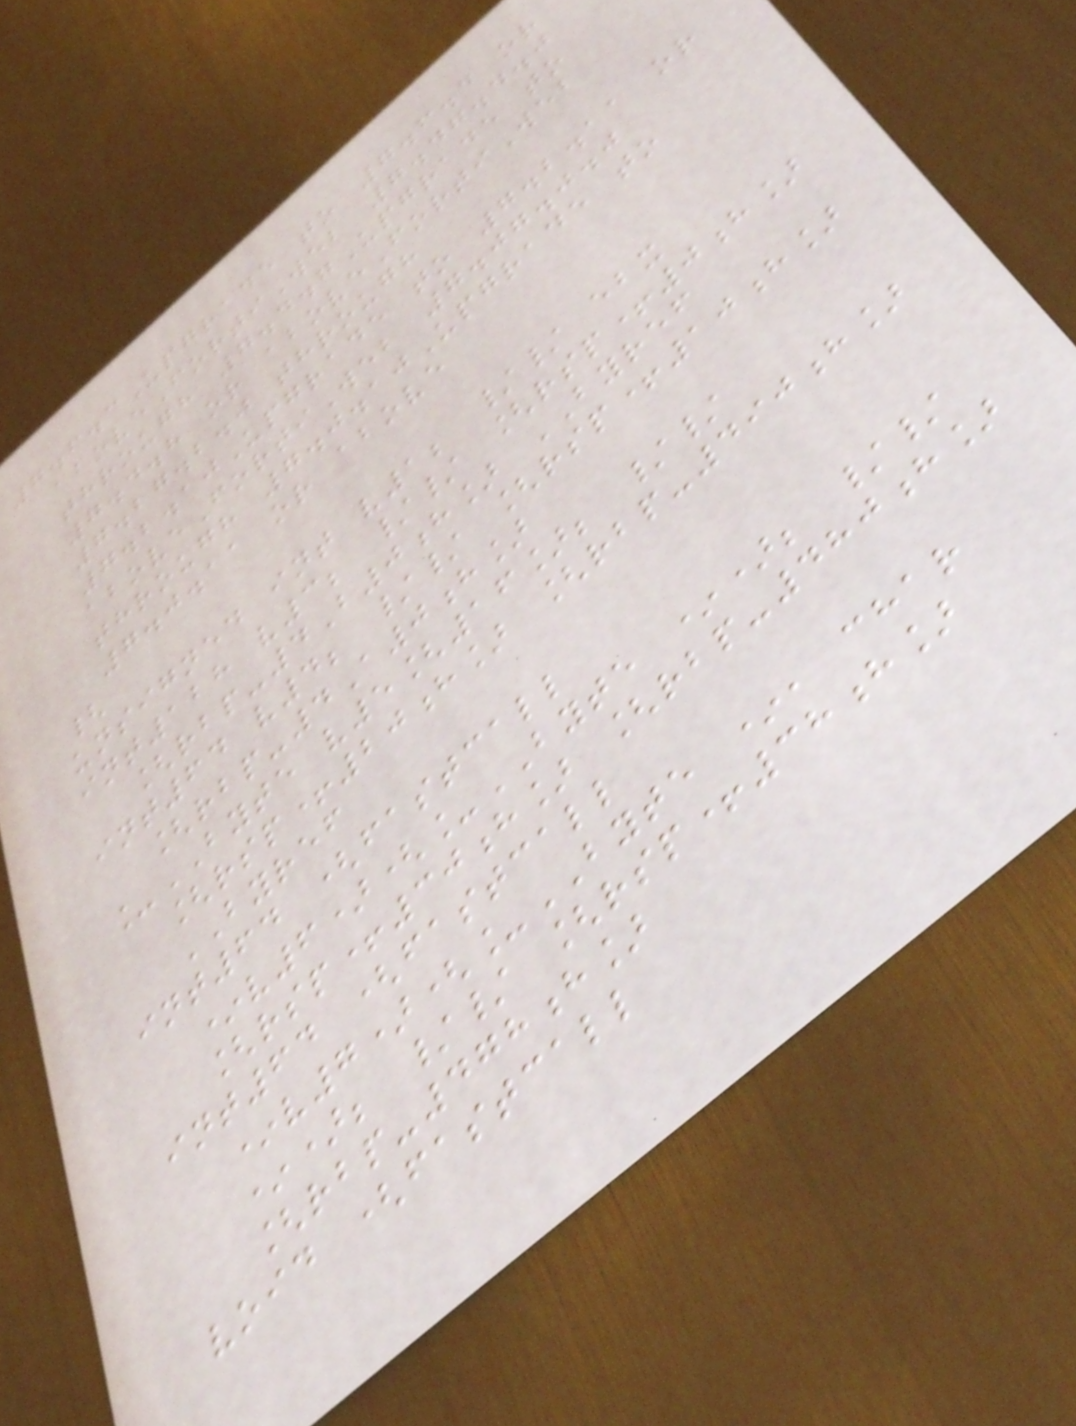7.6.3Upgrade to 7.6.4 or
aboveFortiWeb 7.47.4.0
through 7.4.7Upgrade to
7.4.8 or aboveFortiWeb
7.27.2.0 through
7.2.10Upgrade to 7.2.11 or
aboveFortiWeb 7.07.0.0
through 7.0.10Upgrade to
7.0.11 or above
{
unsigned int v1; // ebx
int128 v3; // [rsp+0h]
[rbp-4B0h] BYREF
int64 v4; // [rsp+10h]
[rbp-4A0h]
_BYTE v5[16]; //
[rsp+20h] [rbp-490h]
BYREF
int64 (fastcall
*v6)(_BYTE *); //
[rsp+30h] [rbp-480h]
int64 (fastcall
*v7)(_BYTE *, char
*); // [rsp+38h]
[rbp-478h]
void (fastcall
